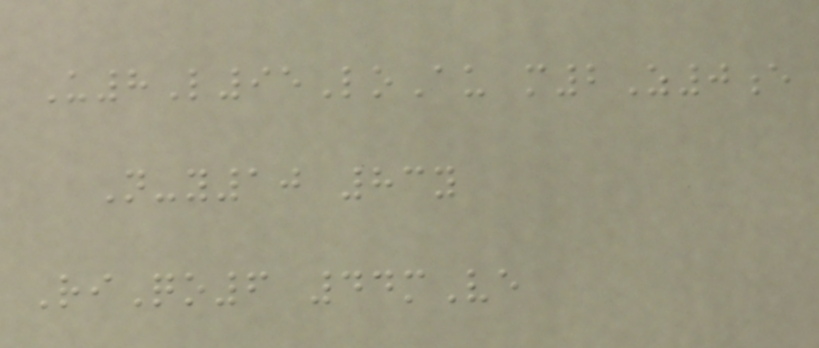U8L95LoAu m2Z0e
N-y10 83y
RiQo6 44mVe
